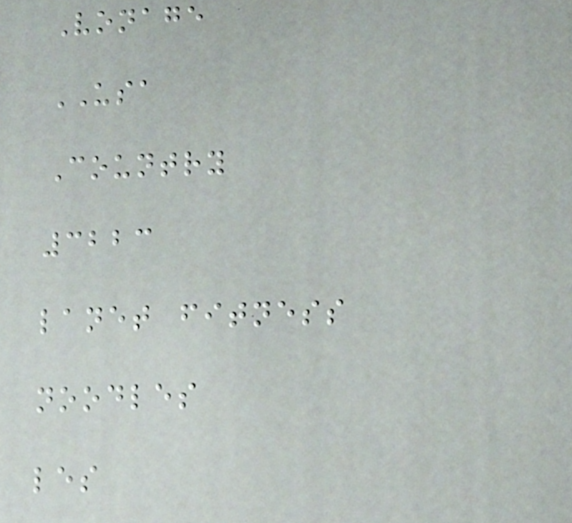Vonage
USA
Country
3223
lanet fitness
noodles
les
